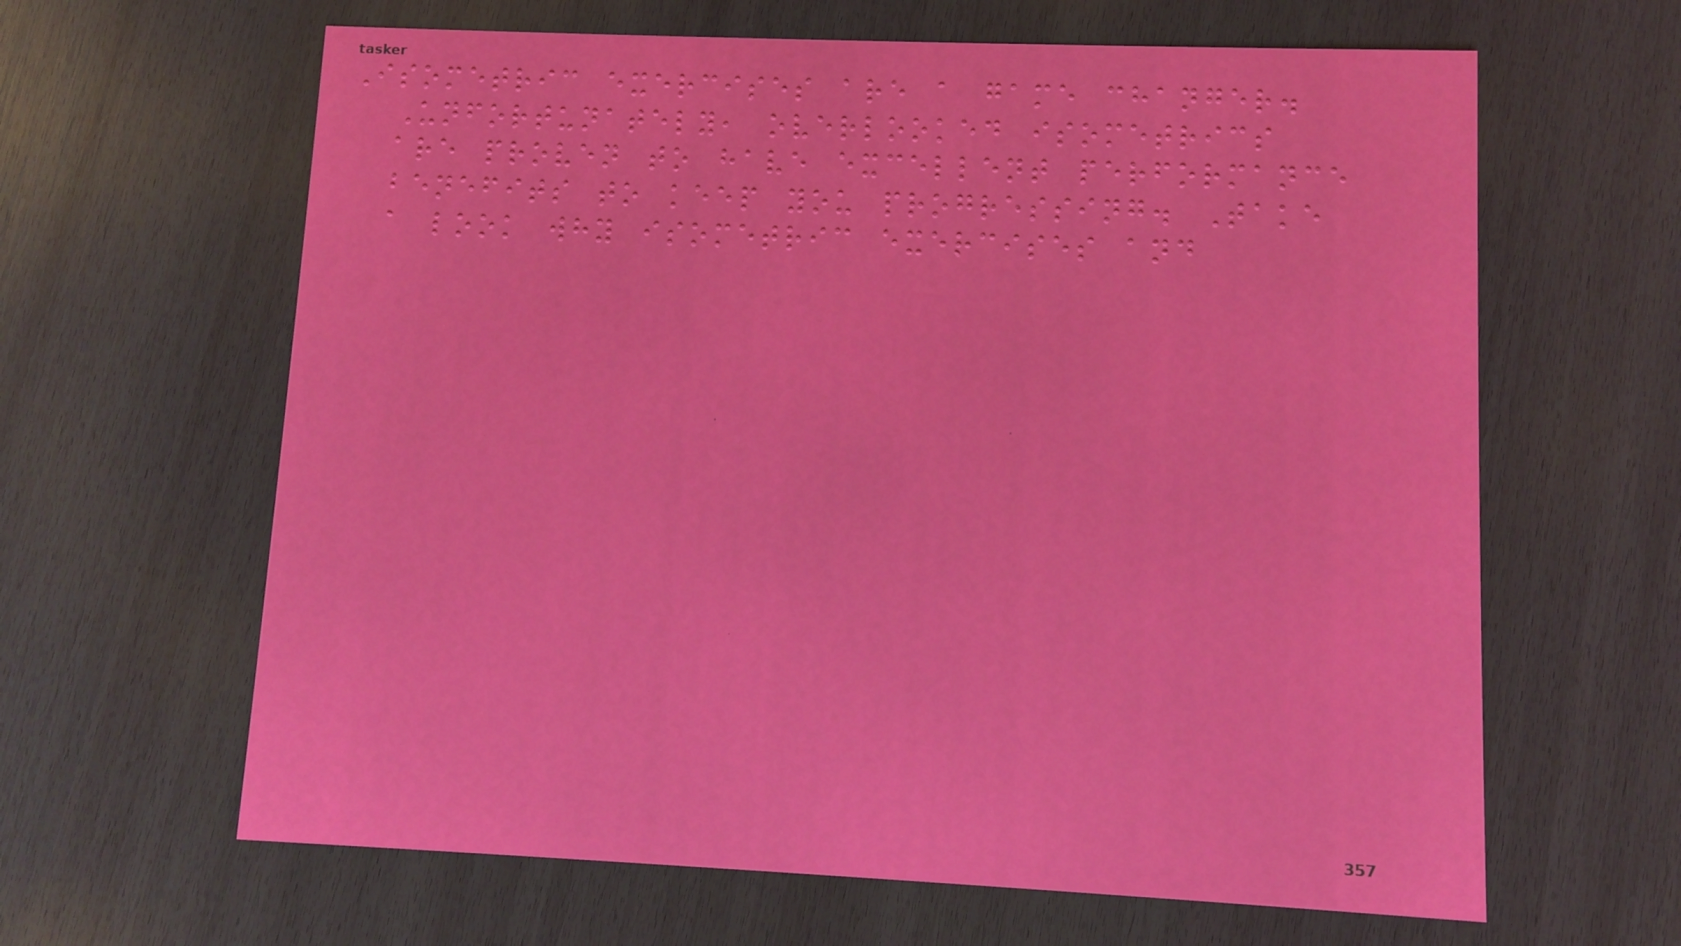Isometric exercises are a game changer.
Unfortunately, overlooked isometrics
are proven to have excellent performance
benefits to keep you progressing. Take
a look why isometric exercises and
